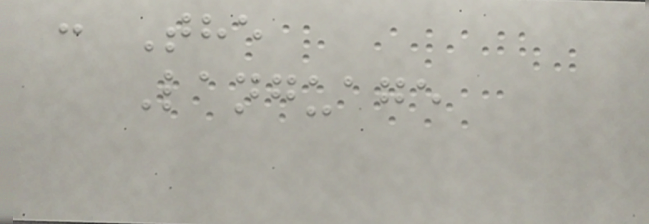: The
Language
